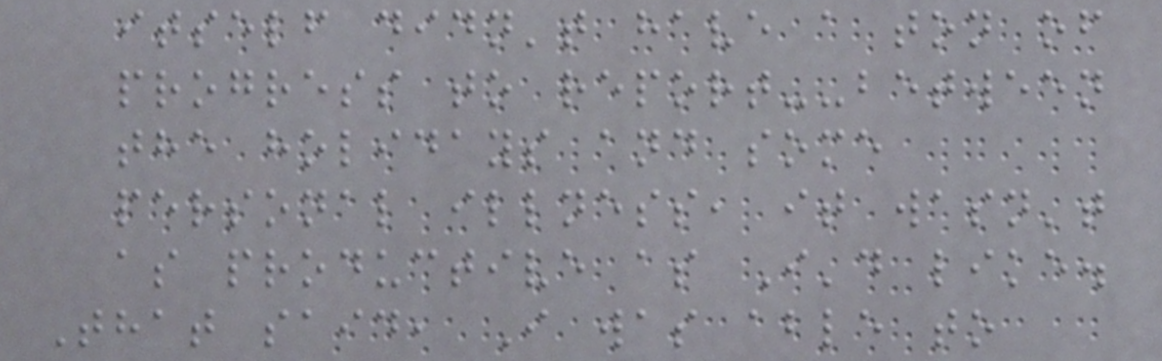itself didn't have a ton of
progress to report--between
the holidays and some
personal illness, it wasn't
as productive as I'd like.
That said, I was able to
